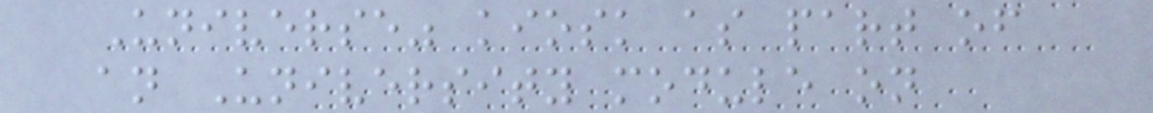Universe" kiosk as part of
an University module on
